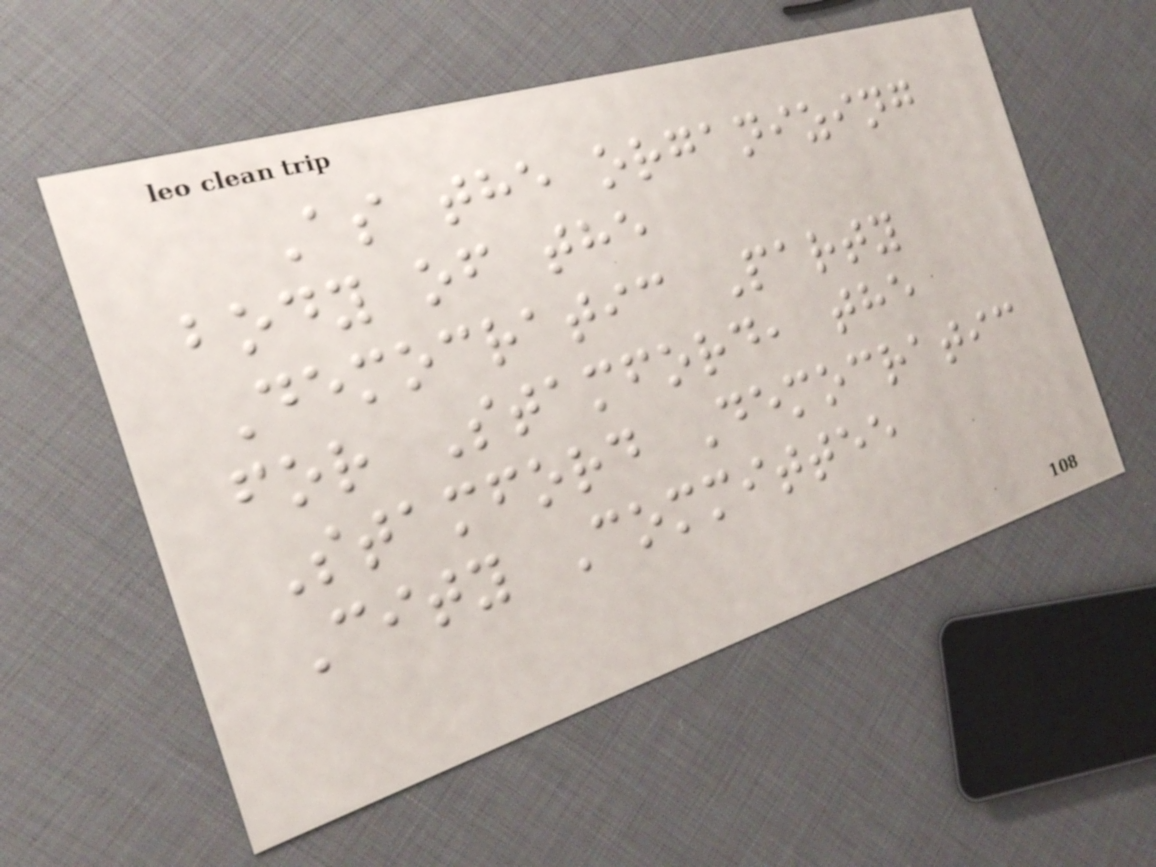As the organizing
body of the
Democratic Party
for Stamford, the
Stamford Democratic
City Committee
